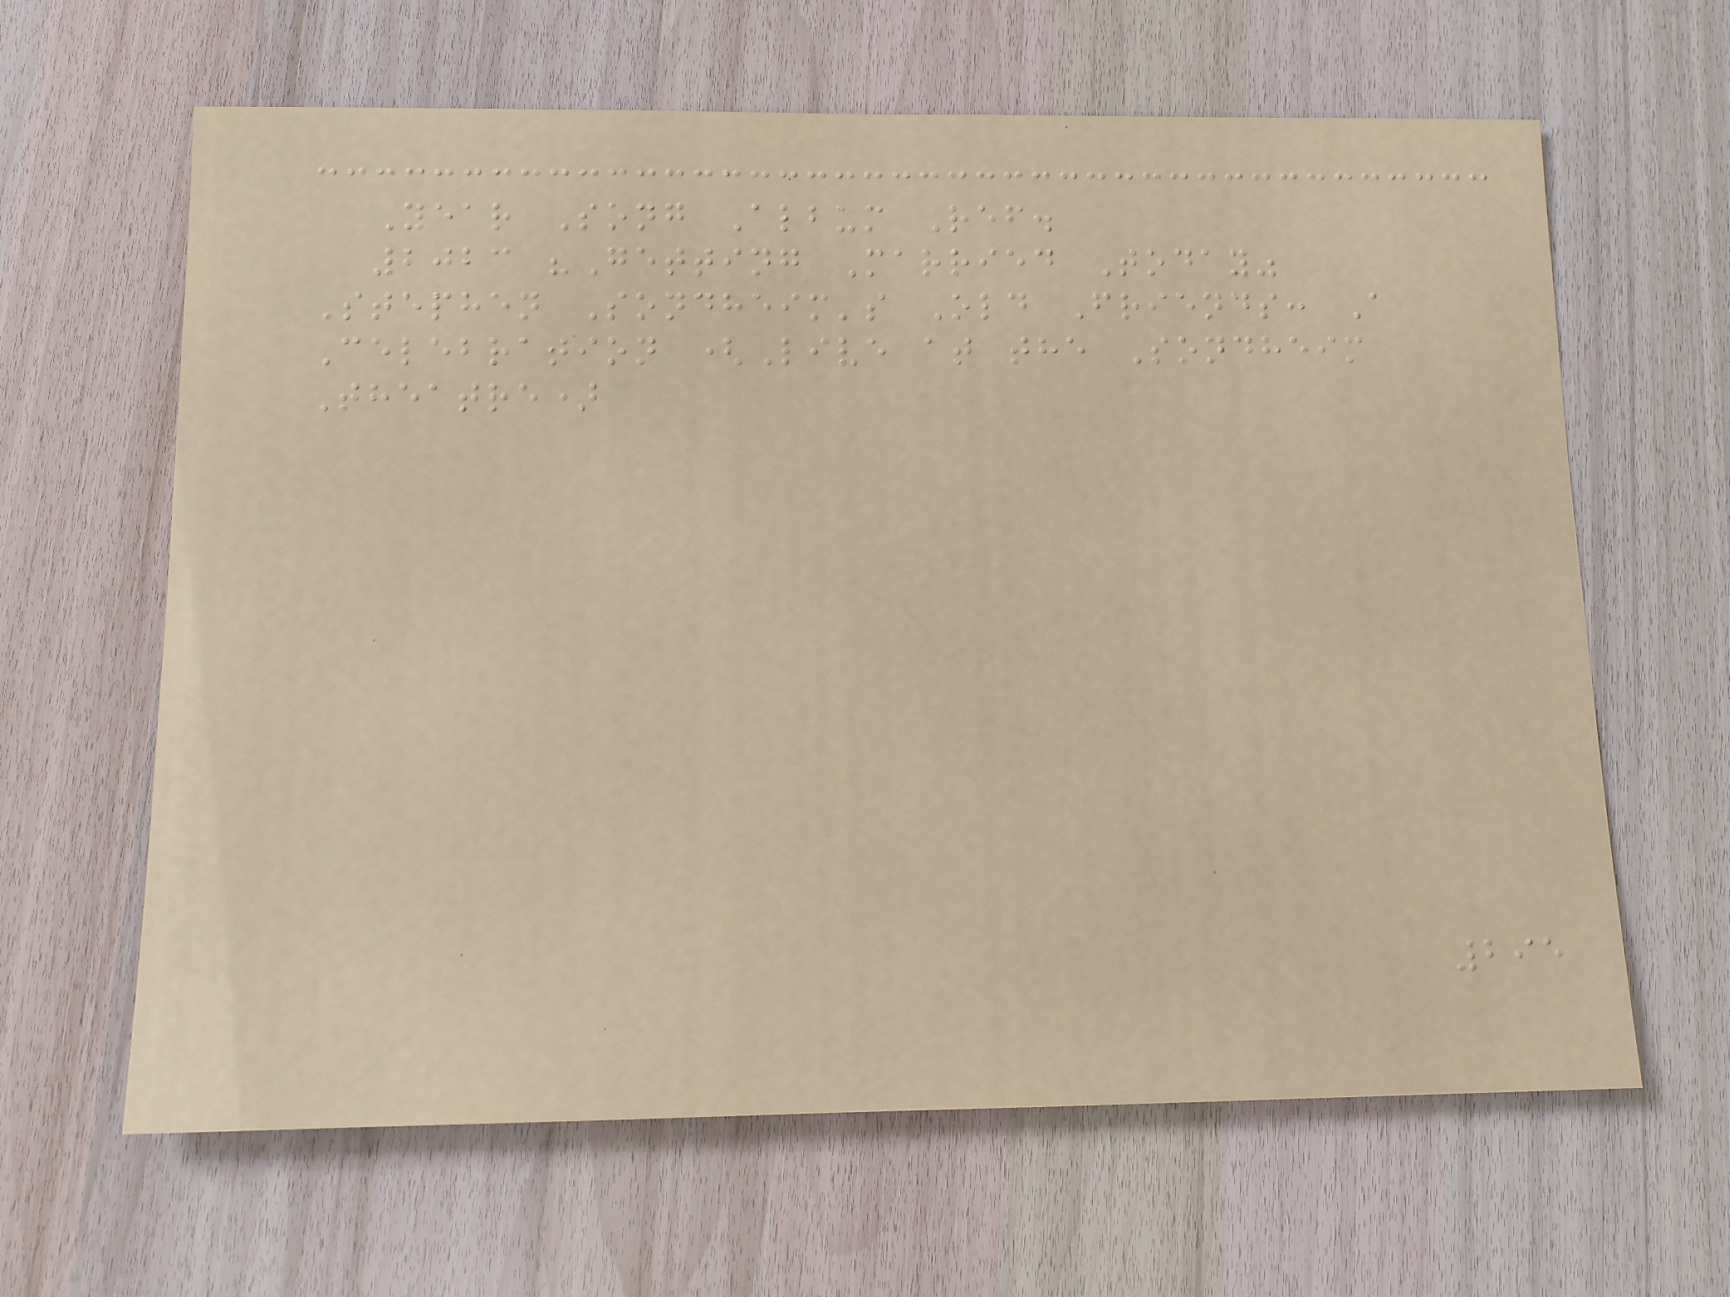Year Song Album Ref.
2023 "Getting Married Today"
Stephen Sondheim's Old Friends: A
Celebration (Live at the Sondheim
Theatre)
295
